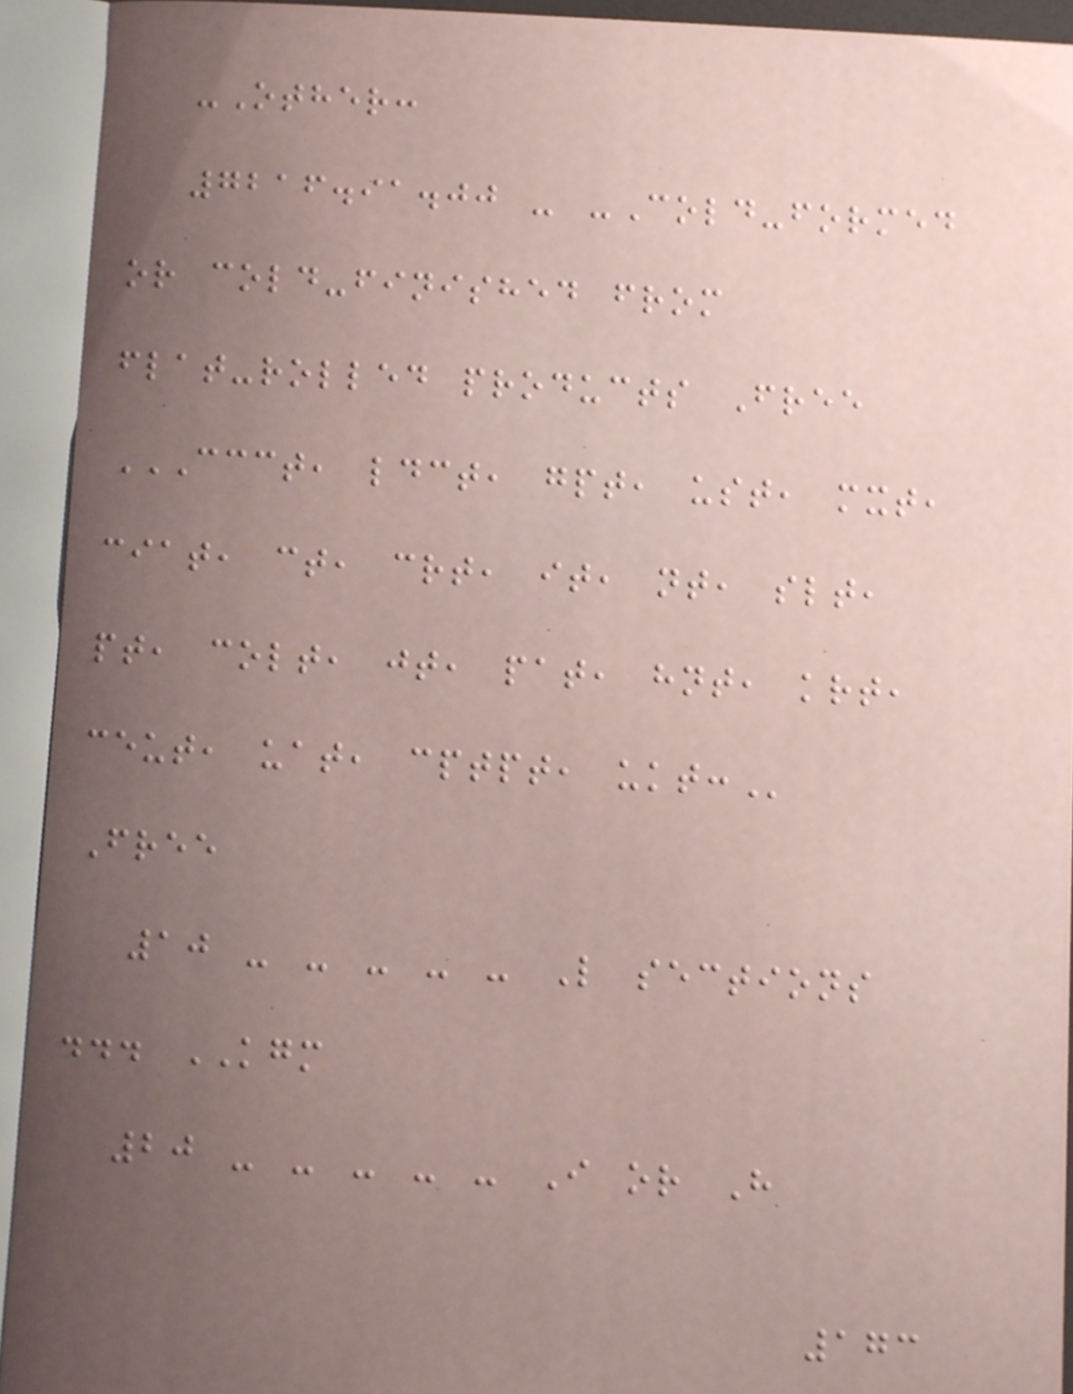-Other:
7216.91.00 - -Cold-formed
or cold-finished from
flat-rolled products Free
CCCT, LDCT, GPT, UST, MXT,
CIAT, CT, CRT, IT, NT, SLT,
PT, COLT, JT, PAT, HNT, KRT,
CEUT, UAT, CPTPT, UKT:
Free
10 - - - - - L sections
... KGM
20 - - - - - I or H
173
